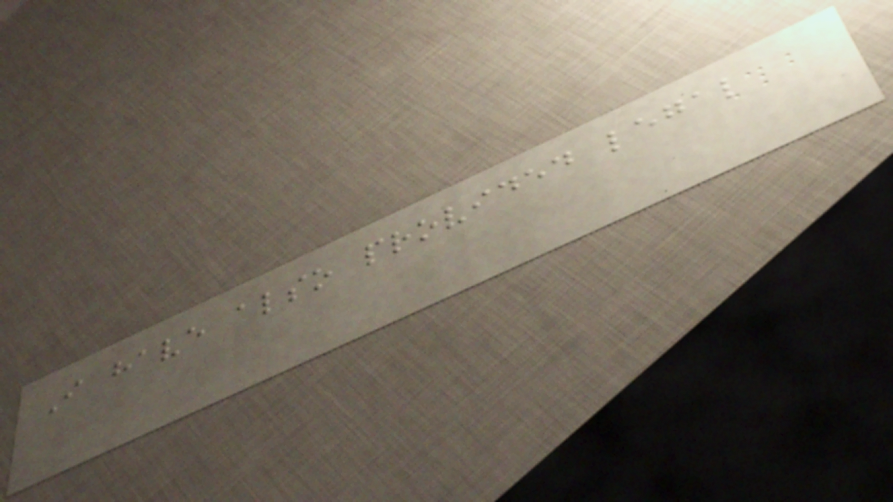I have also provided legal
